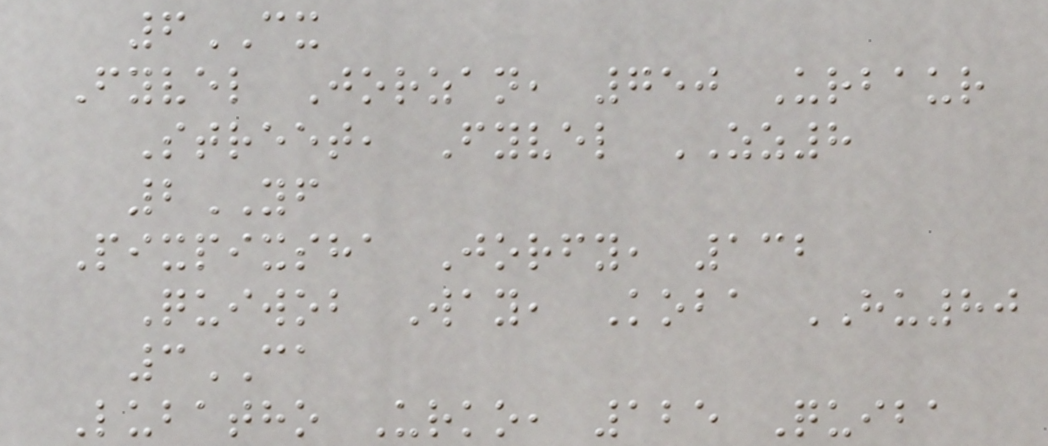6CX
Fyvel Jorzan, 750 Urbaur
Street, Fyvel ZZ8
2YF
Pixpixsha Jorfy, 132
Quiwob Way, Koba HU80
3CA
Lubatho Urko, 125 Quiba
